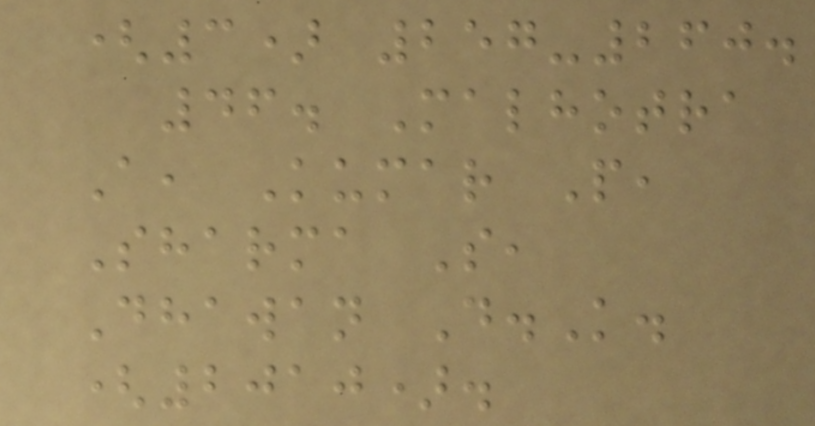(3) 257-260.
46. Malhotra
A, Kumar P,
Sharma S,
Dhawan D.K.
(2010).
